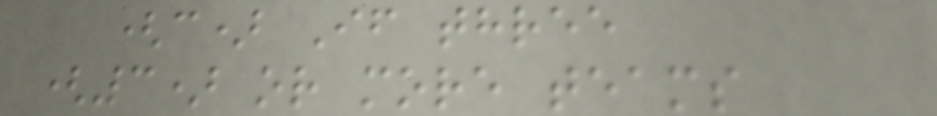(c) If three
(3) or more teams
